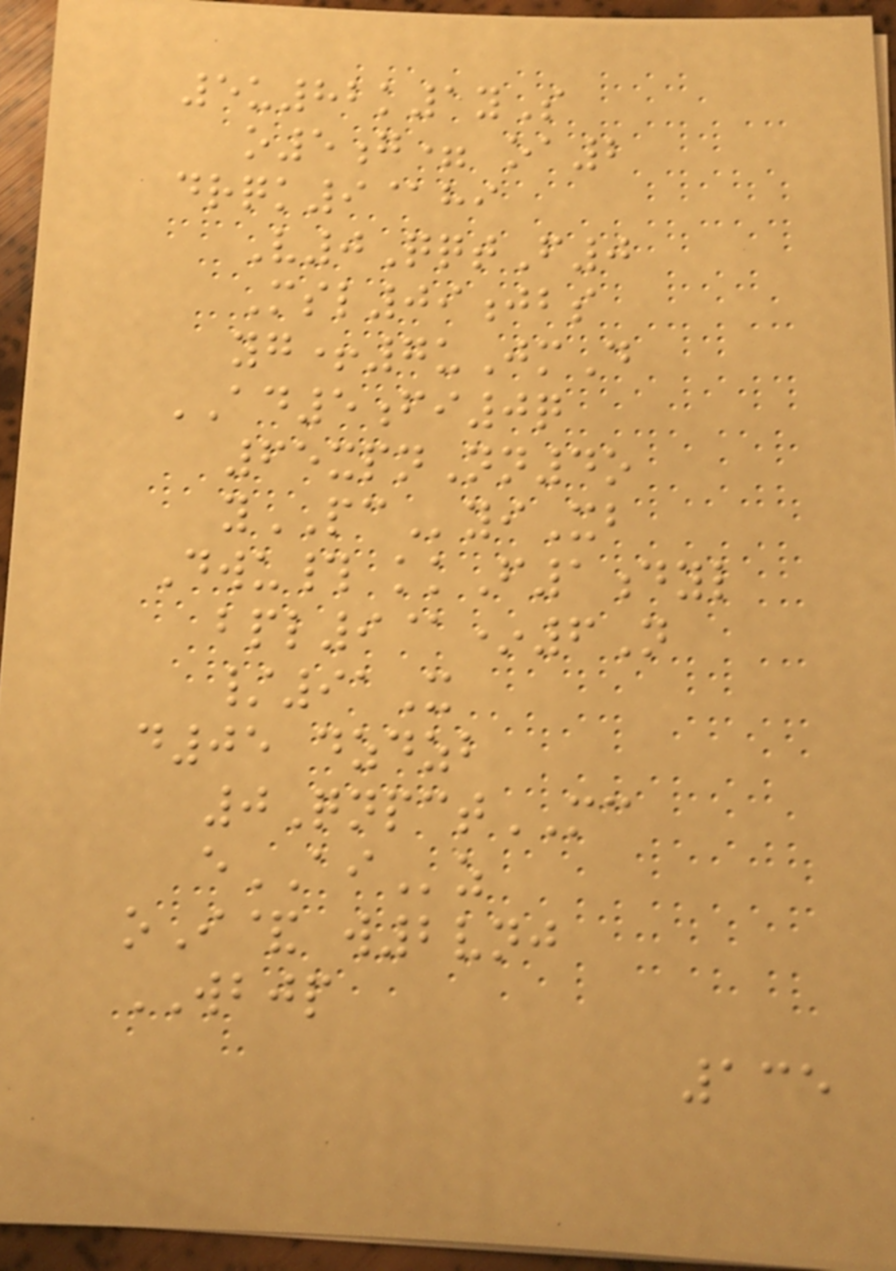5u82k1yS
o5g= oa2
drqk9@hi
V0QqtF0
Msl09jbs
yg+7uJmD
AD5fi0q
65xpnNn4o
yPCyiXb
Dwu# kkF1dyl
bpl9@*6N
/91X
d05 dzdzb
0QnpctMC
eAIz
oI& w2vnj
WBJP
135
